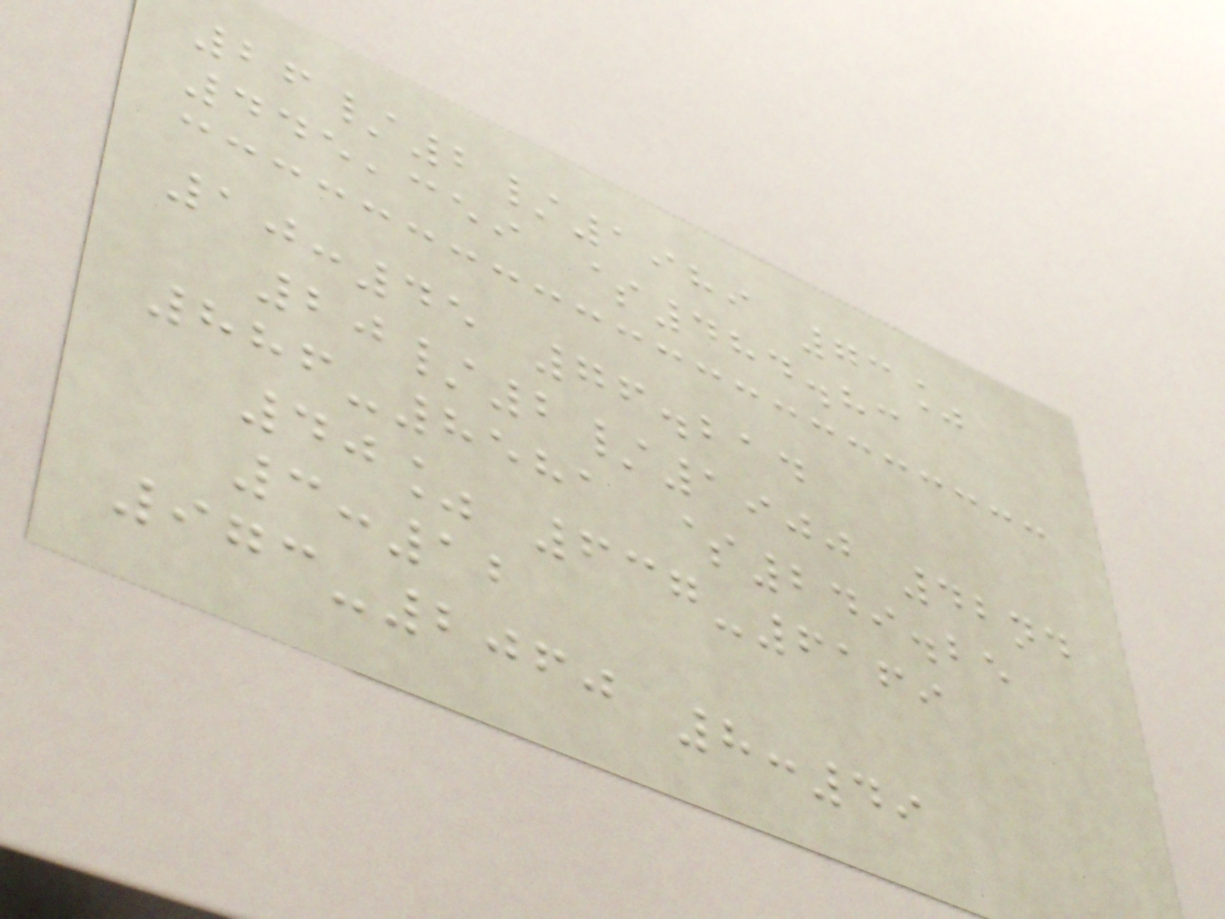26/2/1989 73%
445,359 $484.83
10:45 76.214
20/2/1900 42nd
886-8581 $249.25
40% 637-6169
3:12
973-2060 8:49
